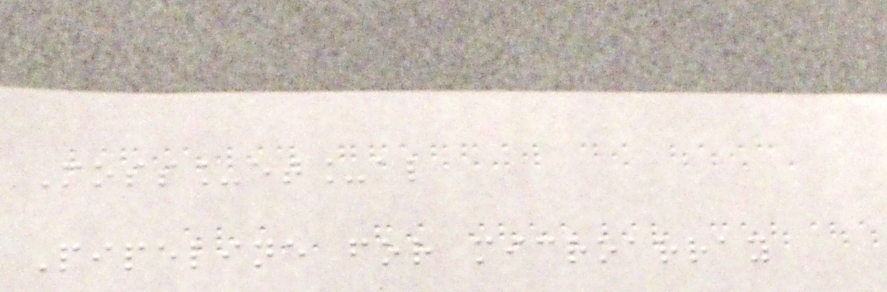Moss_et_al
Pipeline for microarray
